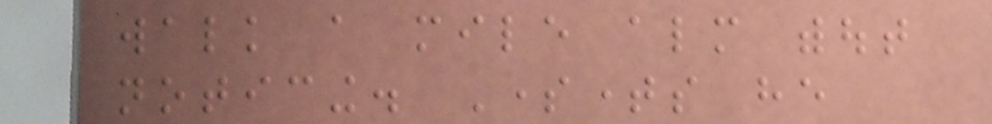walk a mile almost without
noticing. Sometimes he
